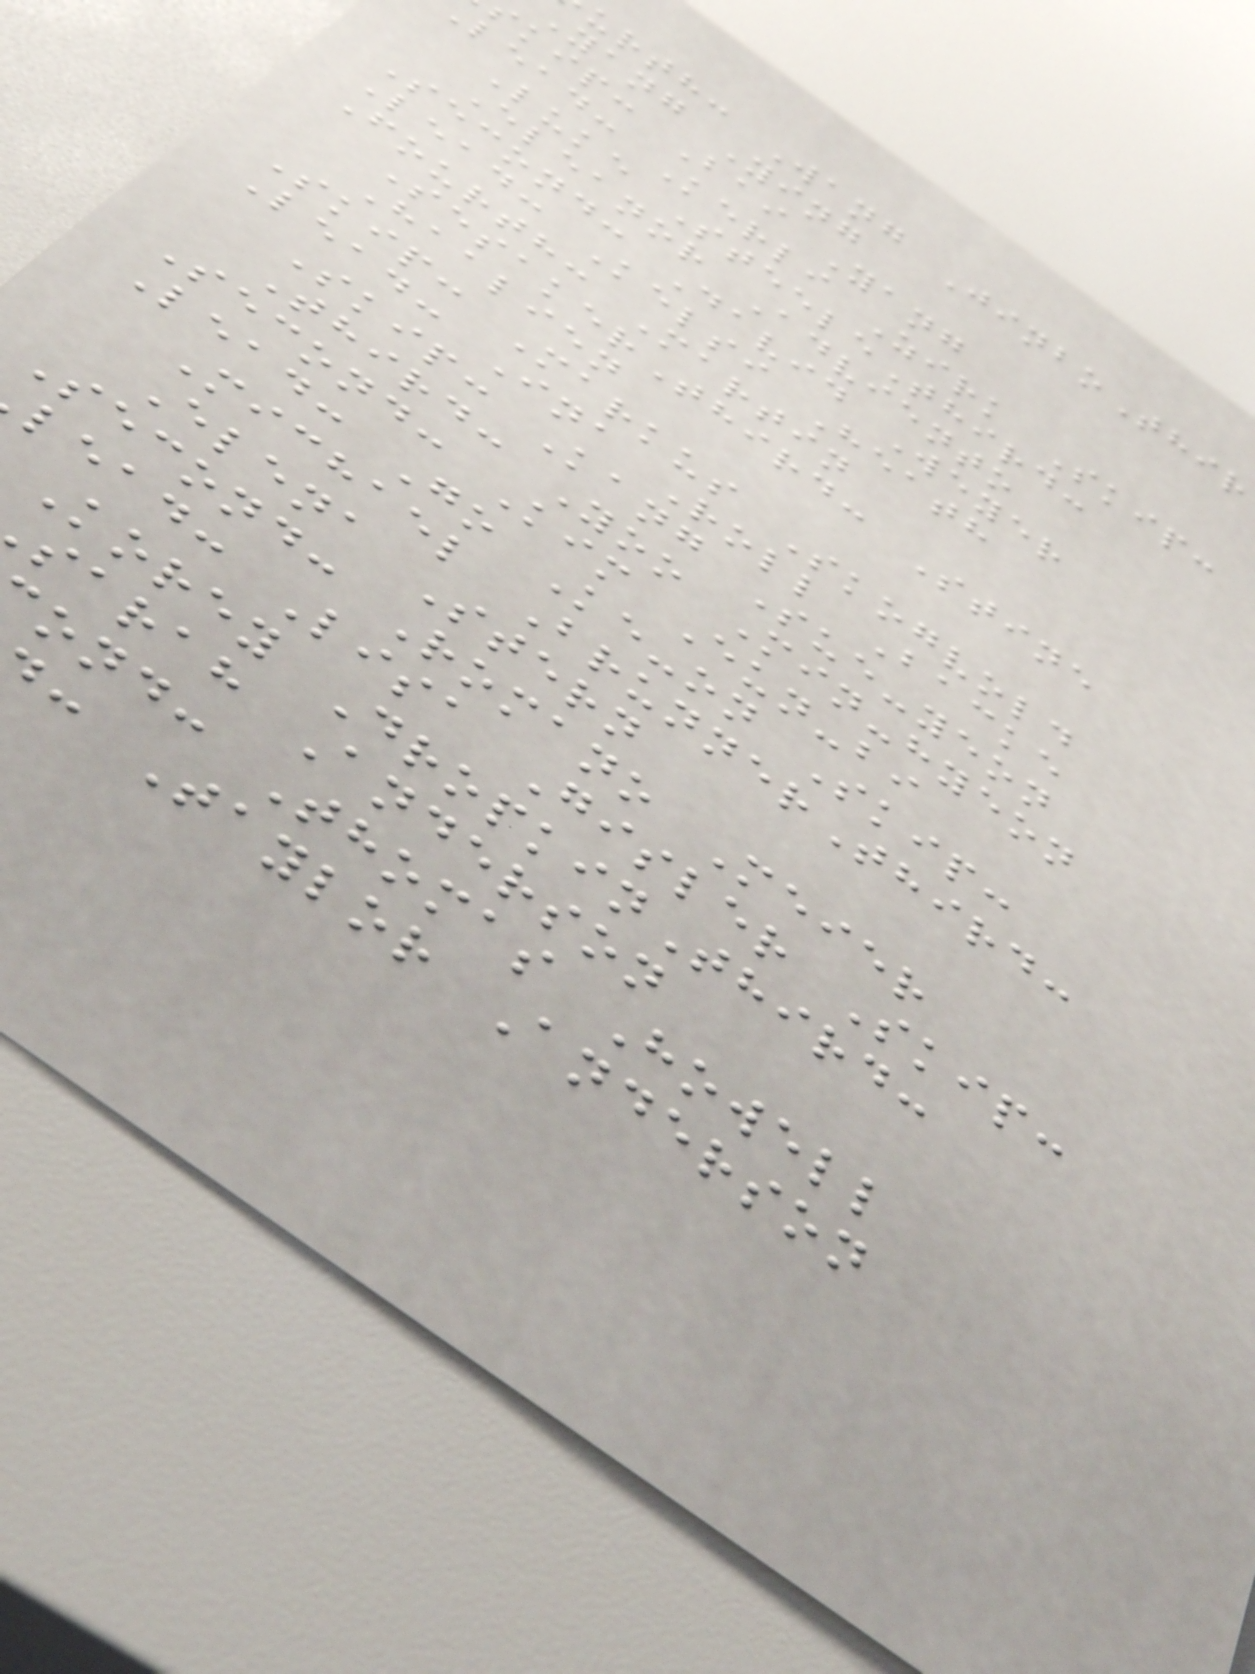urth: Wang JinboThir
Yang Ying
skip: Bai Yang
lead: Kerli Zirk Skip:
Luke SteeleThird:
Eleanor Adviento
Second: David Weyer
Lead: Kelsi Heath
Fourth: Martin
SesakerThird: Stine
Haalien
Skip: Markus Skogvold
Lead: Ina Roll Backe
Skip: Kang Sue-yeon
Third: Yoo Min-hyeon
Second: Kim Eun-bi
Lead: Go Ke-on Skip:
Michael BrunnerThird:
Elena Stern
Second: Romano Meier
lead: Lisa Gisler Skip:
Korey DropkinThird:
sarah Anderson
ond: Thomas Howell
: Taylor Anderson
